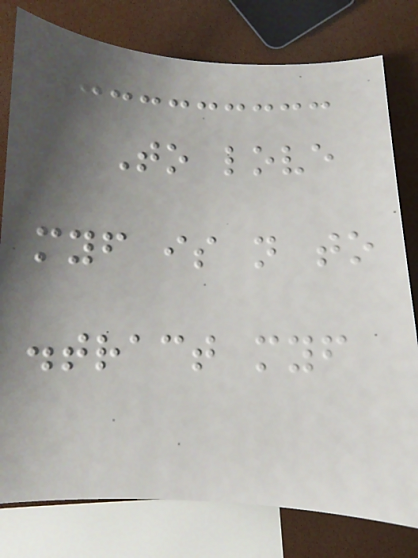To love
myself is not to
distract myself
